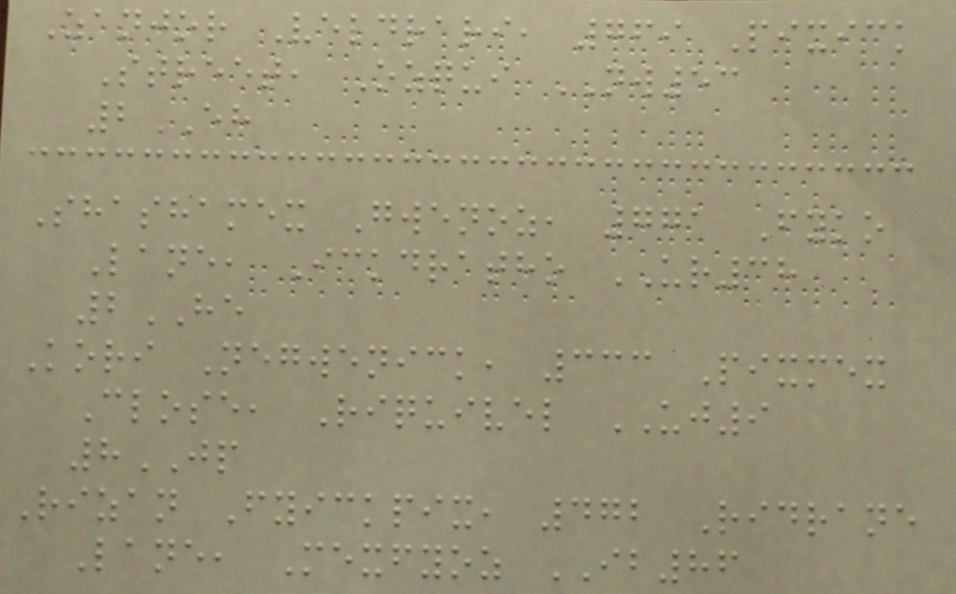Zanjor Veldrari, 769 Pixick
Street, Ozqui NW53
2EH
Shashamex Gwenoz, 771 Fyko
Lane, Ickdratho UR38
2HE
Kori Negwenick, 333 Pixmex
Close, Riquivel UJ9
8JP
Rizan Fyickpix, 472 Ridrane
Lane, Mexfyoz IB86
